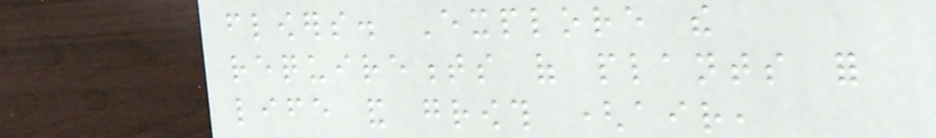flowers. Explore the
requirements of plants for
life and growth (air,
